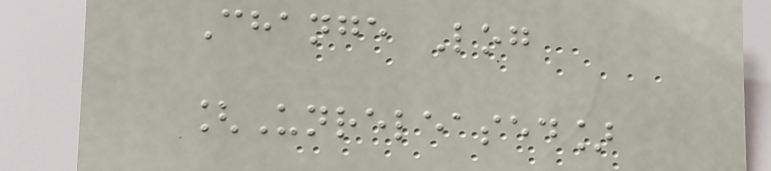Change Log
[Unreleased]
